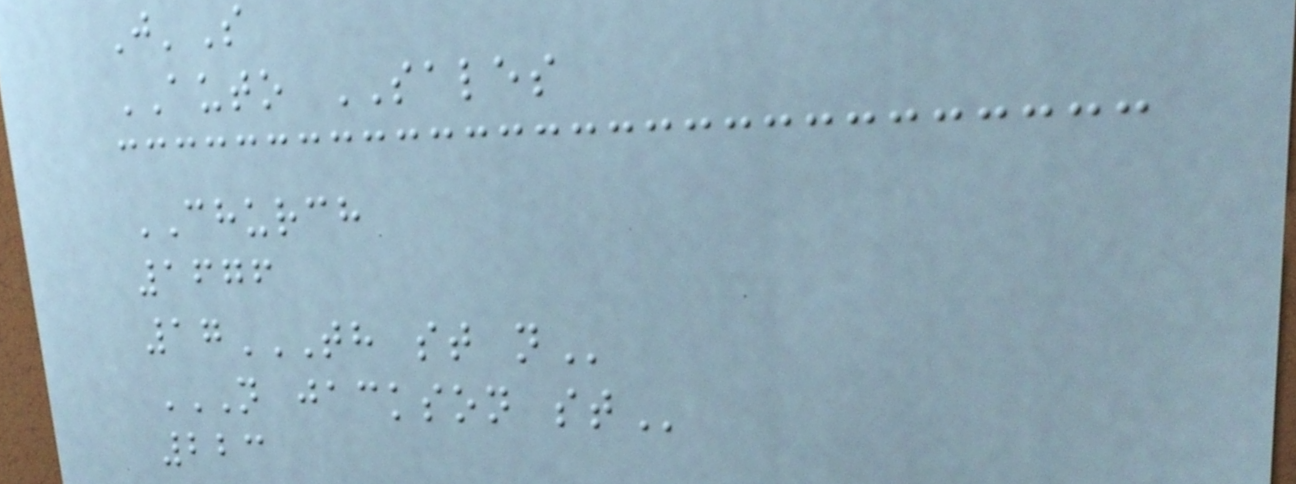J'S
AUTO SALES
CHURCH
1676
17TH ST N
N JACKSON ST
223
